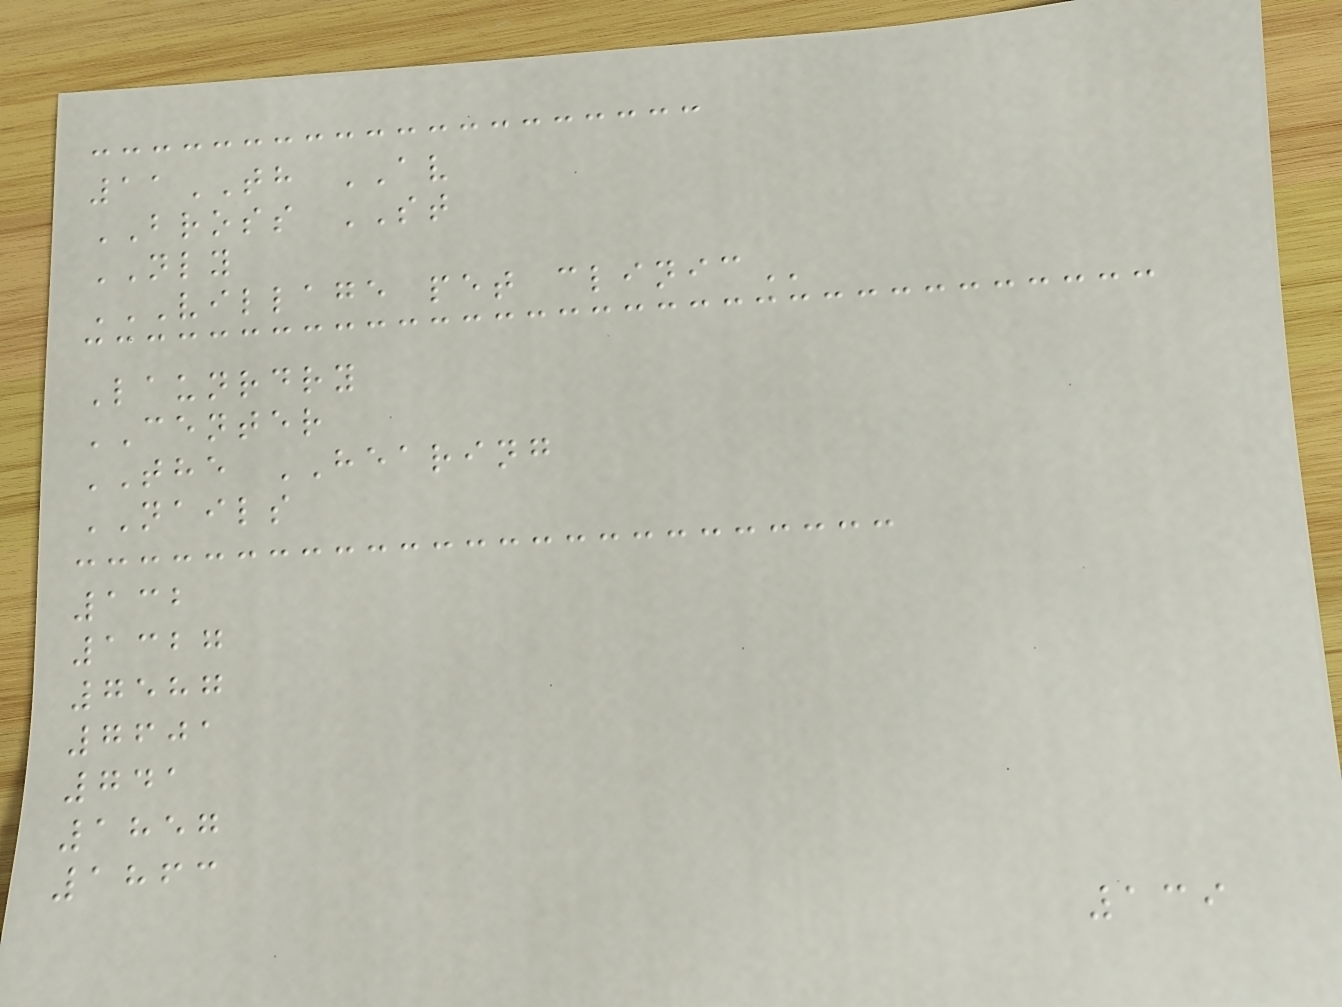11TH AV
BROSS ST
NLY
VILLAGE PET CLINIC
Launrdry
CENTER
THE HEARING
NAILS
132
1327
7587
7601
741
1857
1863
139
